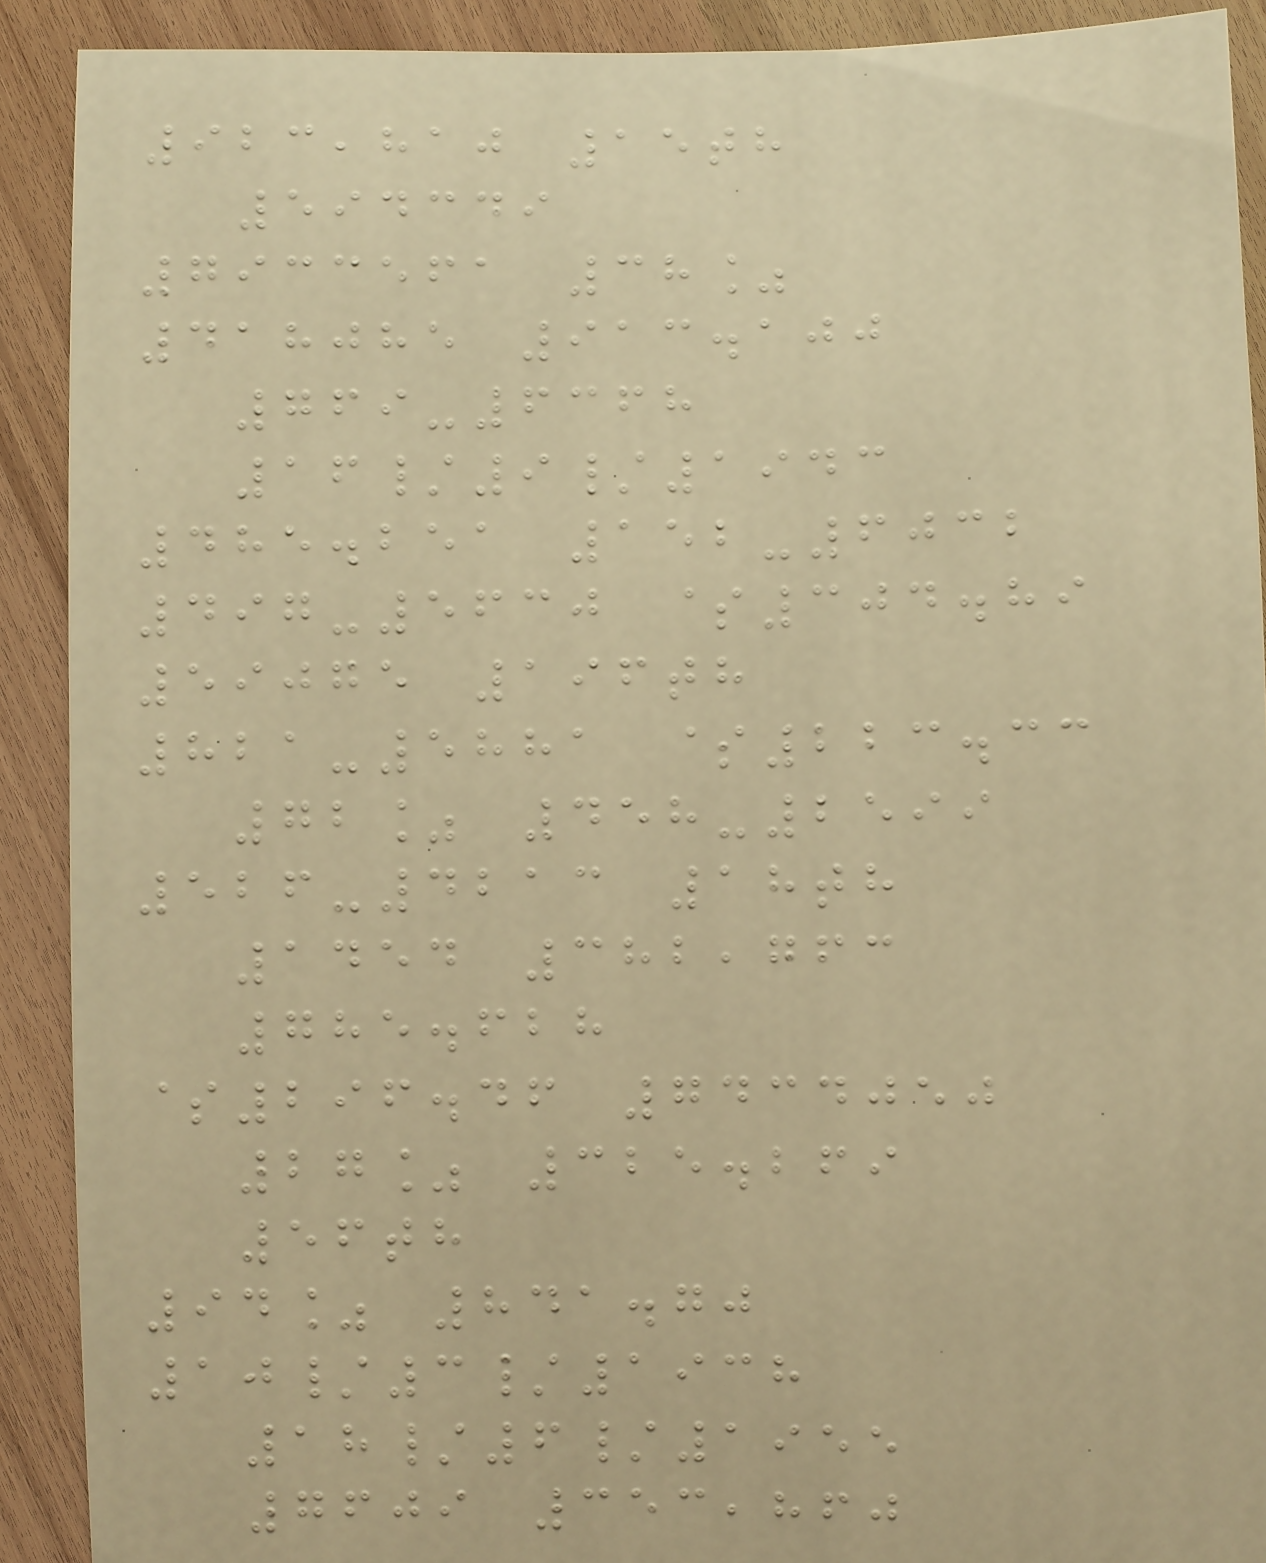923,810 15th
594349
7933561 38%
418085 913.100
769-6368
16/9/1943
485.251 152-6032
497-5630 $304.89
59075 196th
821-5881 $223.33
72% 458-2599
526-4213 18th
1454 382,763
785.628
$296.46 7434050
27% 325.269
56th
94% 841.70
10/3/1938
18/6/1955
7609 353,860
